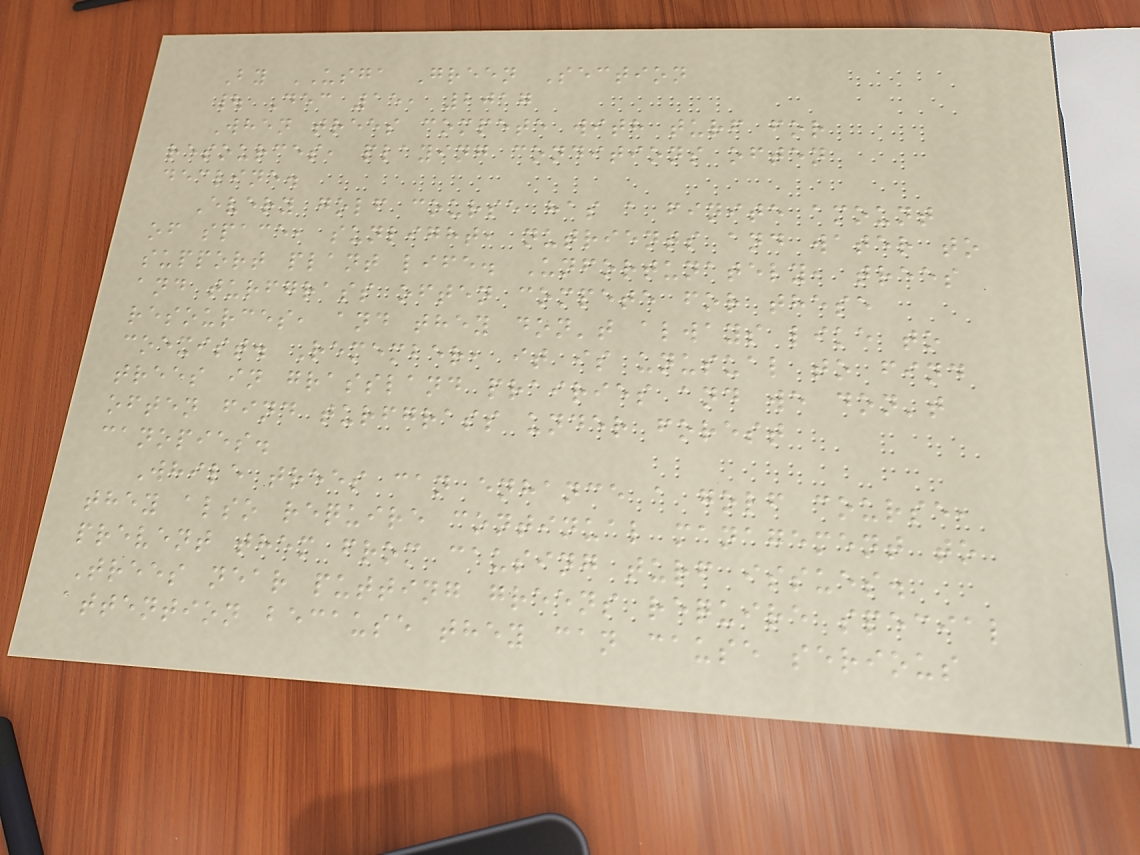By USGA Green Section
| Dec 15, 2017
When trees compete with turf for
resources, playing conditions often
decline.
Every golf course has a finite amount
of space, sunlight, nutrients and water to
support plant life. Unfortunately, trees
and turfgrass often compete for these
resources, and they don't always like to
coexist. Remember, it is unusual to find
trees in grassland prairies and we don't
often find turfgrass under forest
canopies.
While trees can enhance a golf course,
they also require continual management to
prevent them from causing turf issues.
Trees near putting greens require special
attention because they can cause serious
